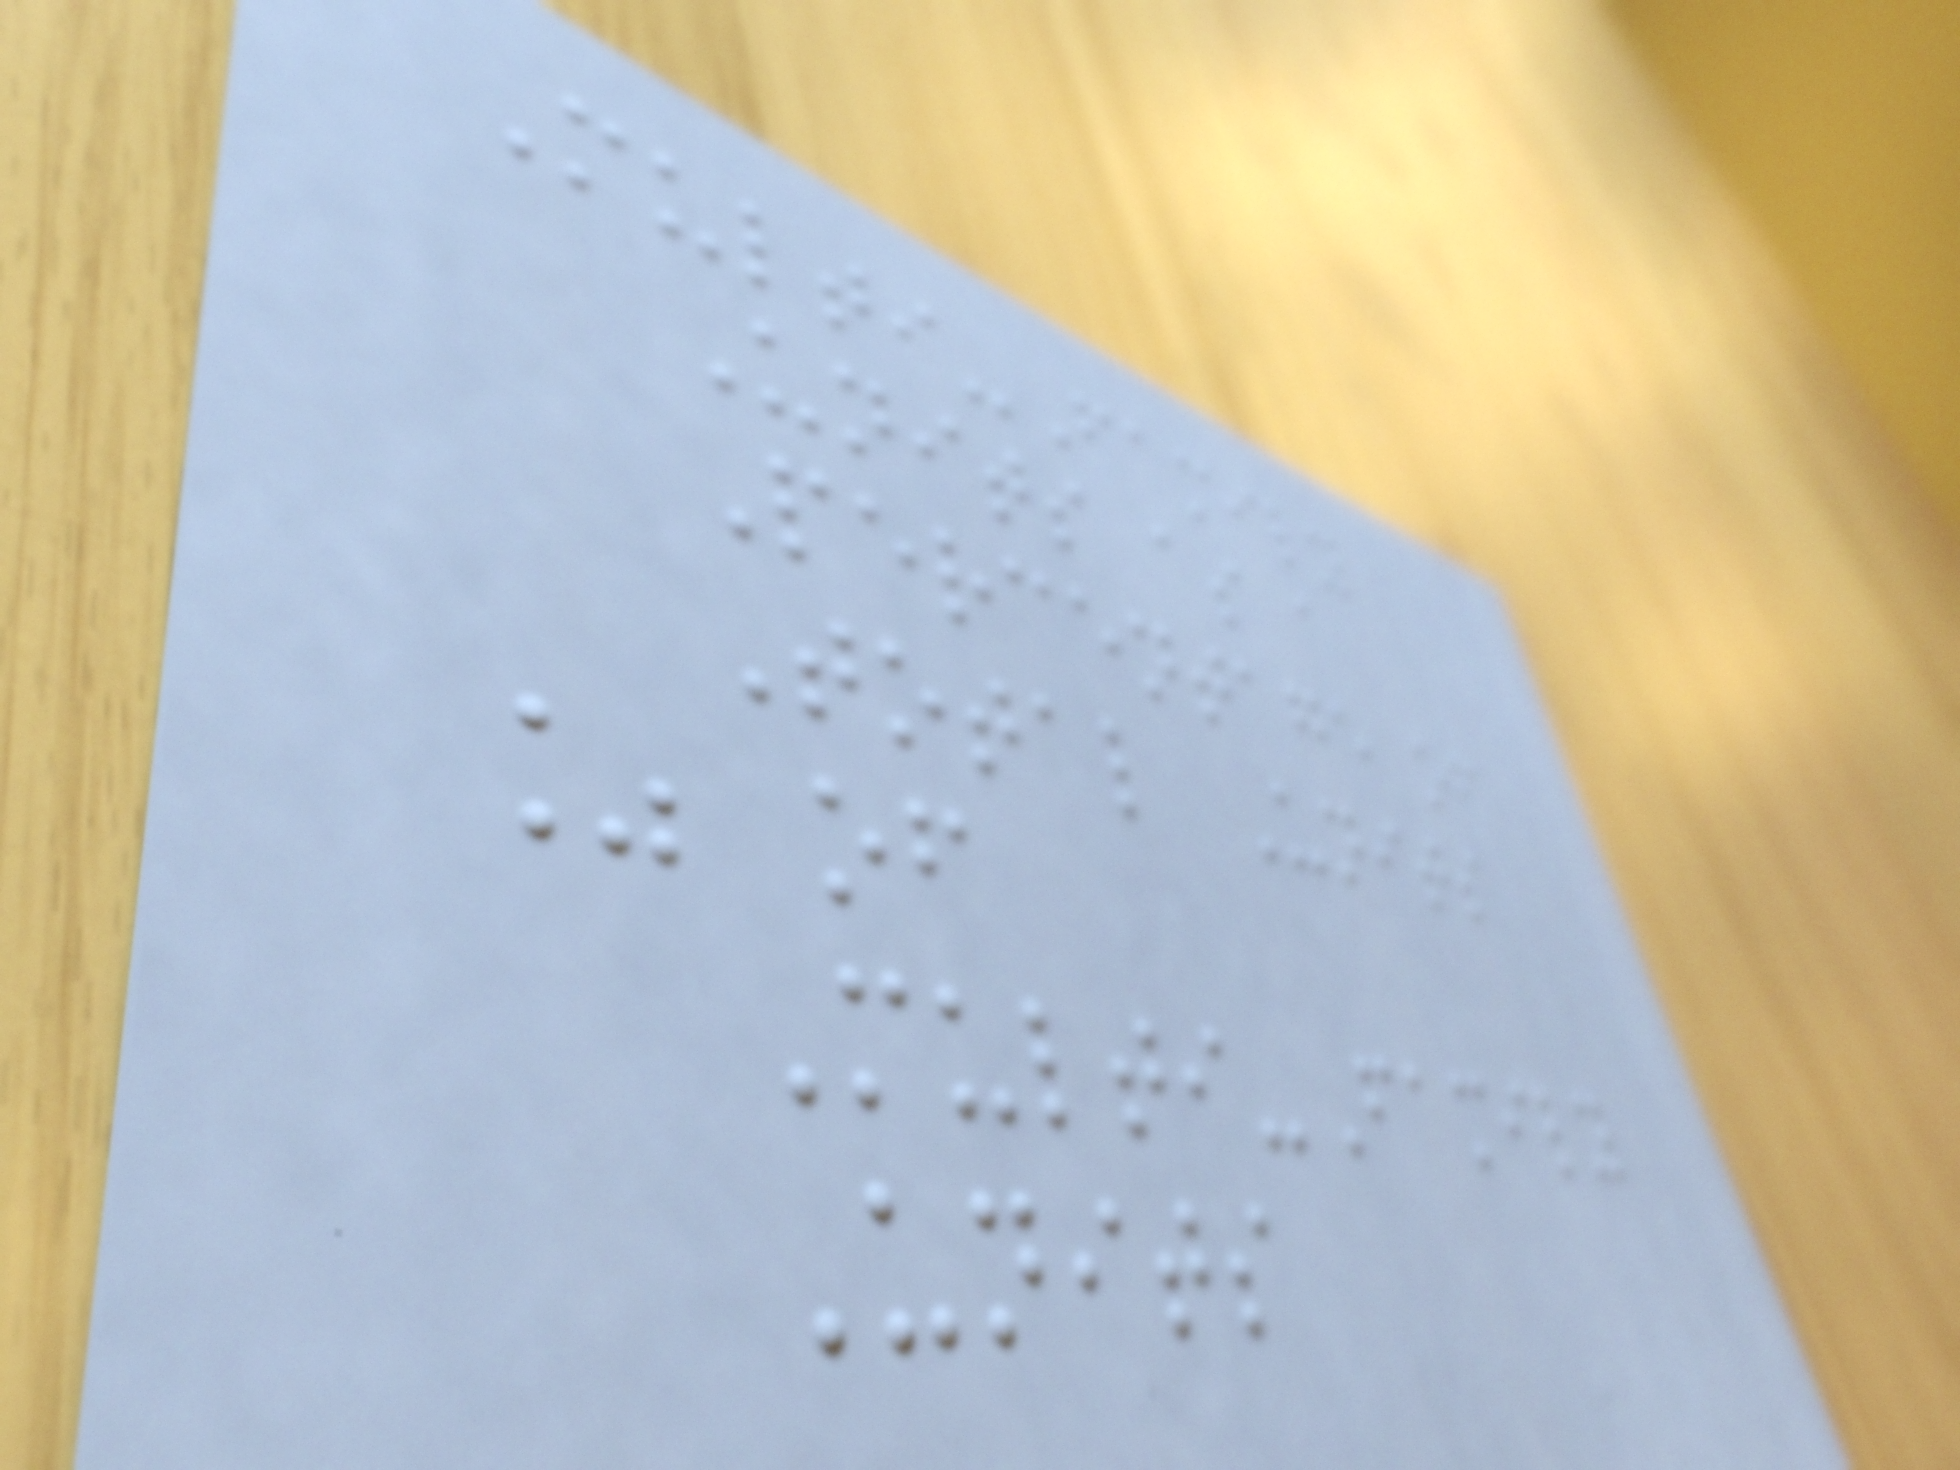Multi-Family
Units as a
Percentage of
Total Units
% of
Multi-Family
Units
